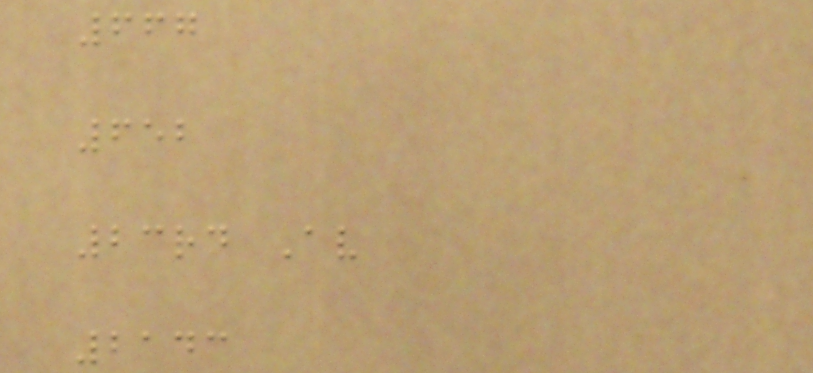667
652
23rd Av
2143
